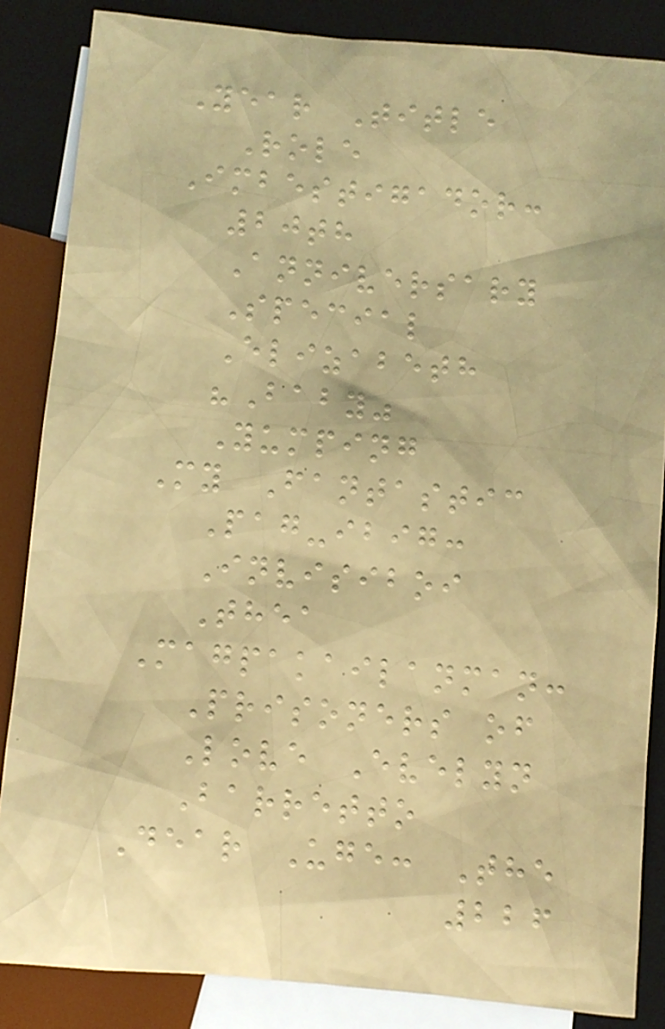Year Title
Role
Imbestigador:
20th
Anniversary
Special
Elizabeth
"Baby"
Yumping
My Fantastic
Pag-ibig:
Invisiboi
Thea
Magpakailanman:
Prisoners of
Love Evelyn
Barretto
Dear Uge: The
226
